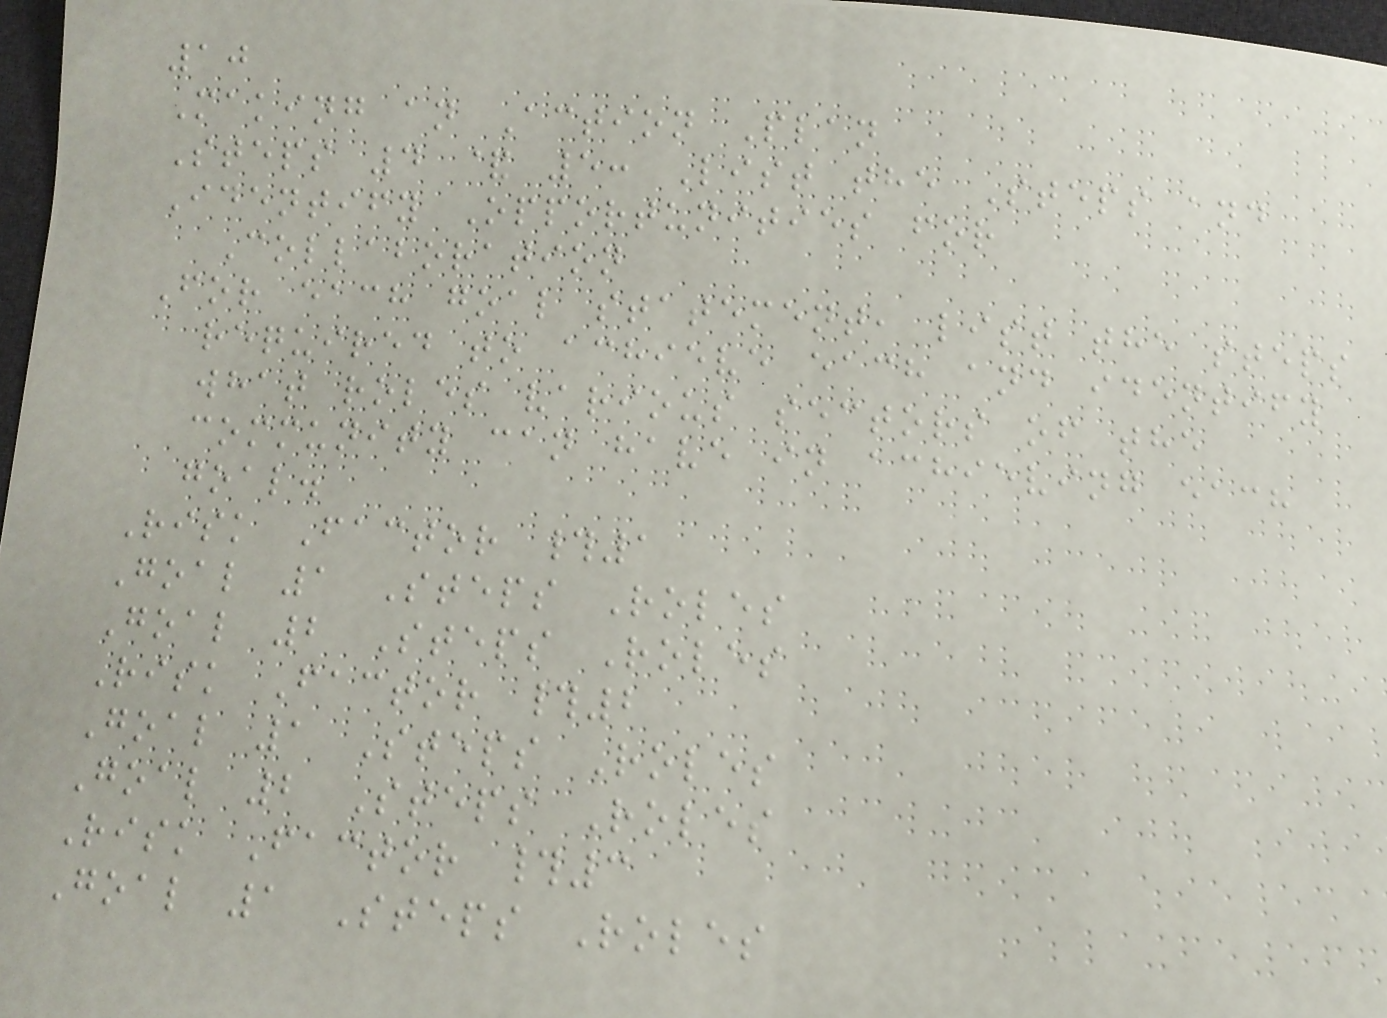10
Making an Action Plan
Steps 4 & 5: List the Steps and
Identify Opportunities for
Collaboration
For each goal statement, list the steps
required to achieve each and identify
what roles various sectors of the
community can have in achieving each
goal.
Risk Factor #1
Goal 1 Steps Roles
Goal 2 Steps Roles
Risk Factor #2
Goal 1 Steps Roles
Goal 2 Steps Roles
Risk Factor #3
Goal 1 Steps Roles
